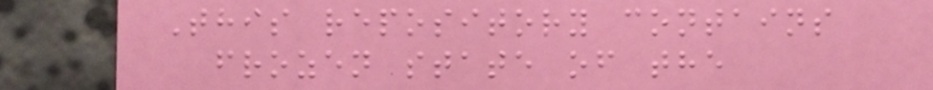This repository contains
frozen state of the
